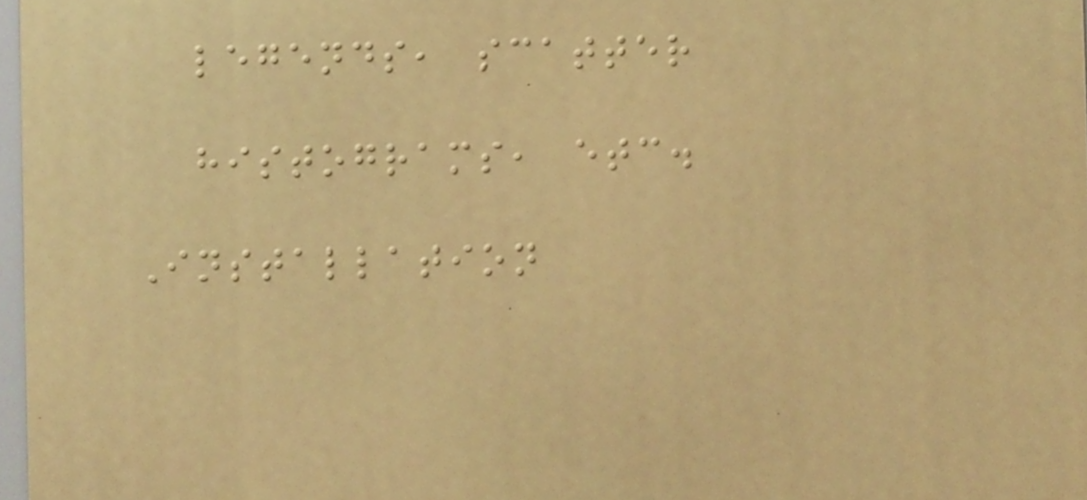legends, scatter
histograms, etc.
Installation
